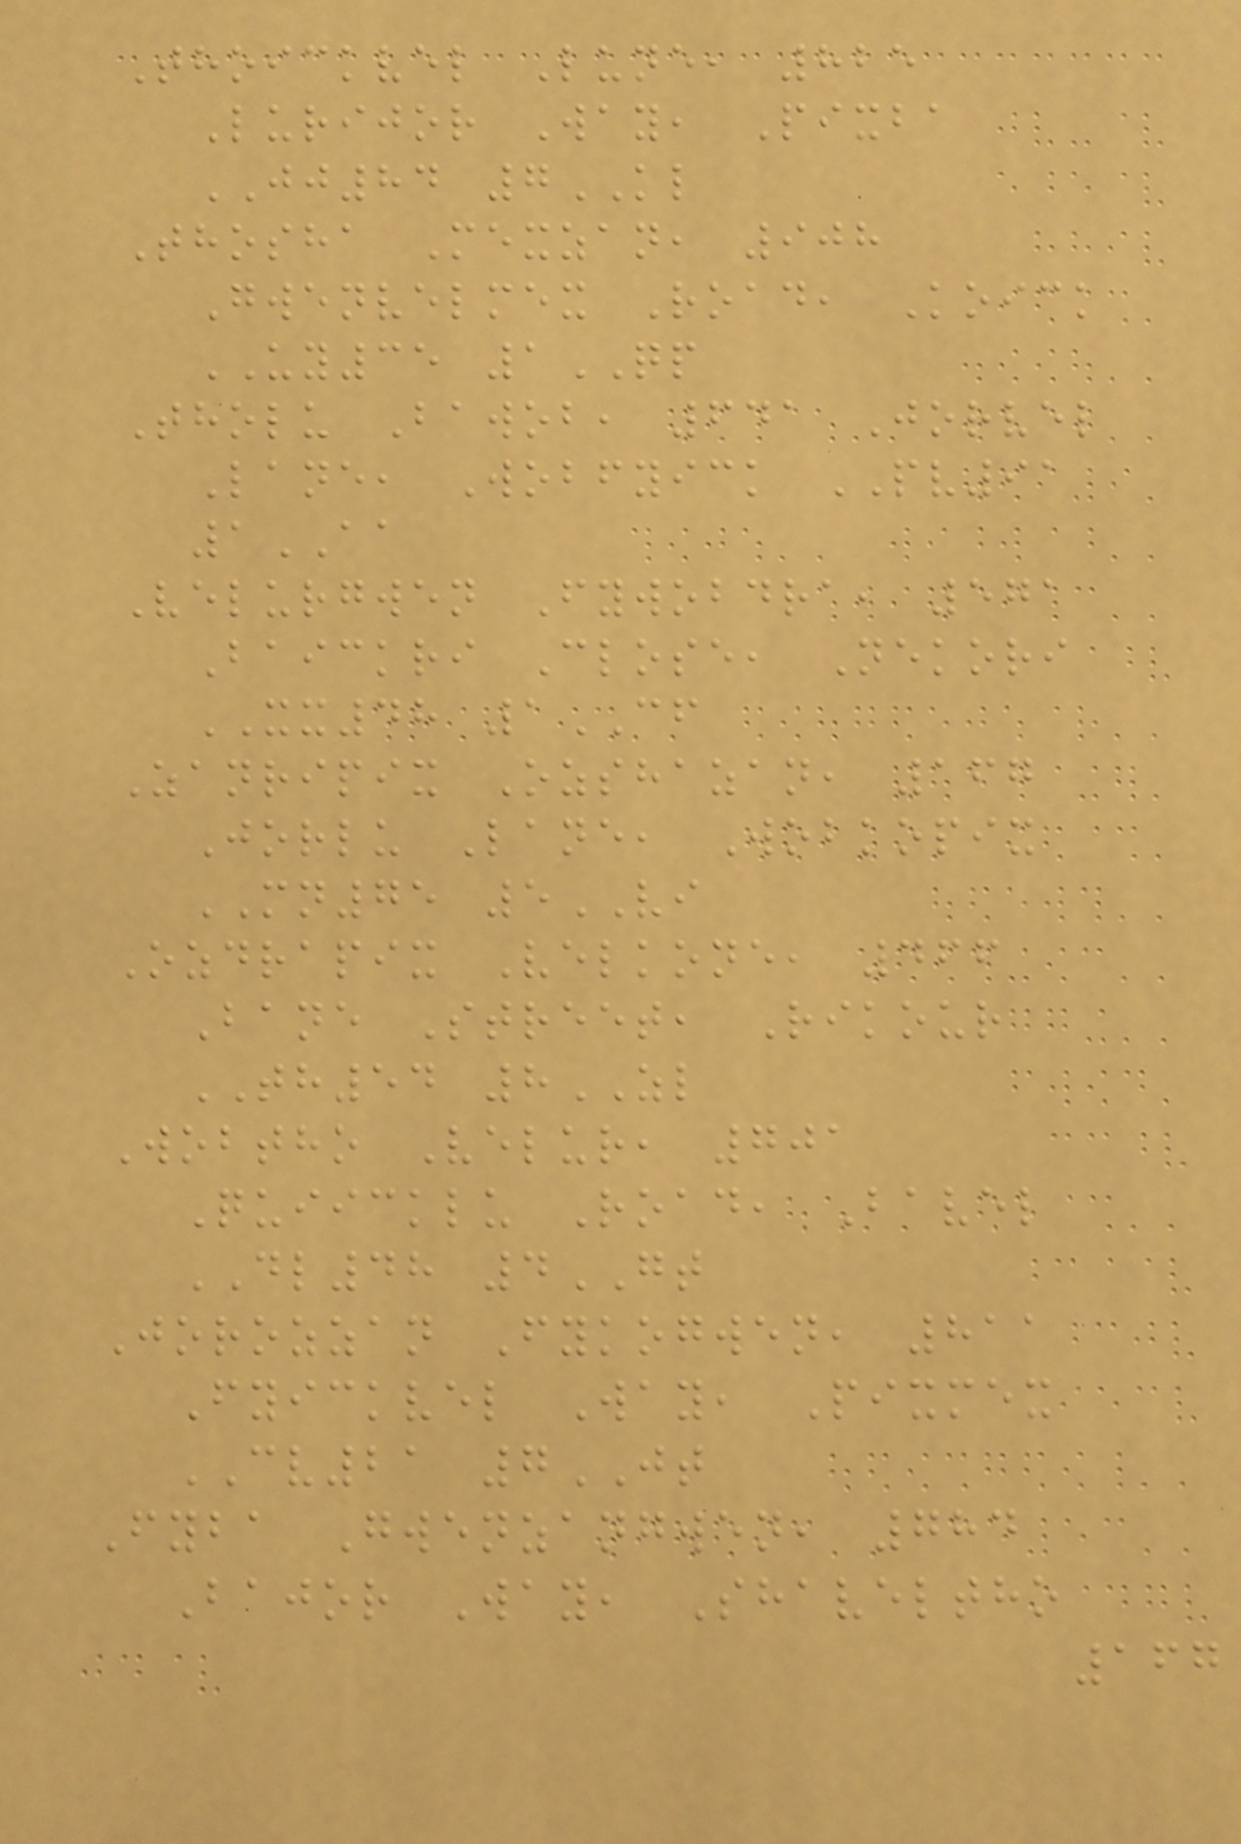Thoickvel Lune, 825
Lurijor Way, Pixba
JJ84 7KL
Thosha Mexzan, 908
Gwenvelmex Road, Koick
UY35 1QP
Tholu Bawob, 641 Jorvel
Lane, Wobfyick PV91
1AA
Velurgwen Fywobdra, 571
Baickri Close, Nekori
XX48 1CF
Zanripix Ozshazan, 167
Jorlu Lane, Wobkopix
MN75 5VI
Ozdrapix Velkone, 466
Bane Street, Rikour
TH54 8ZL
Wobtho Velur, 701
Quiicklu Road, Bavel
DL48 4GT
Jorozzan Fykogwen, 811
Fyickvel Way, Pixmex
CV21 7JT
Fyba Gwenzangwen, 784
Bajor Way, Shaveltho
167
